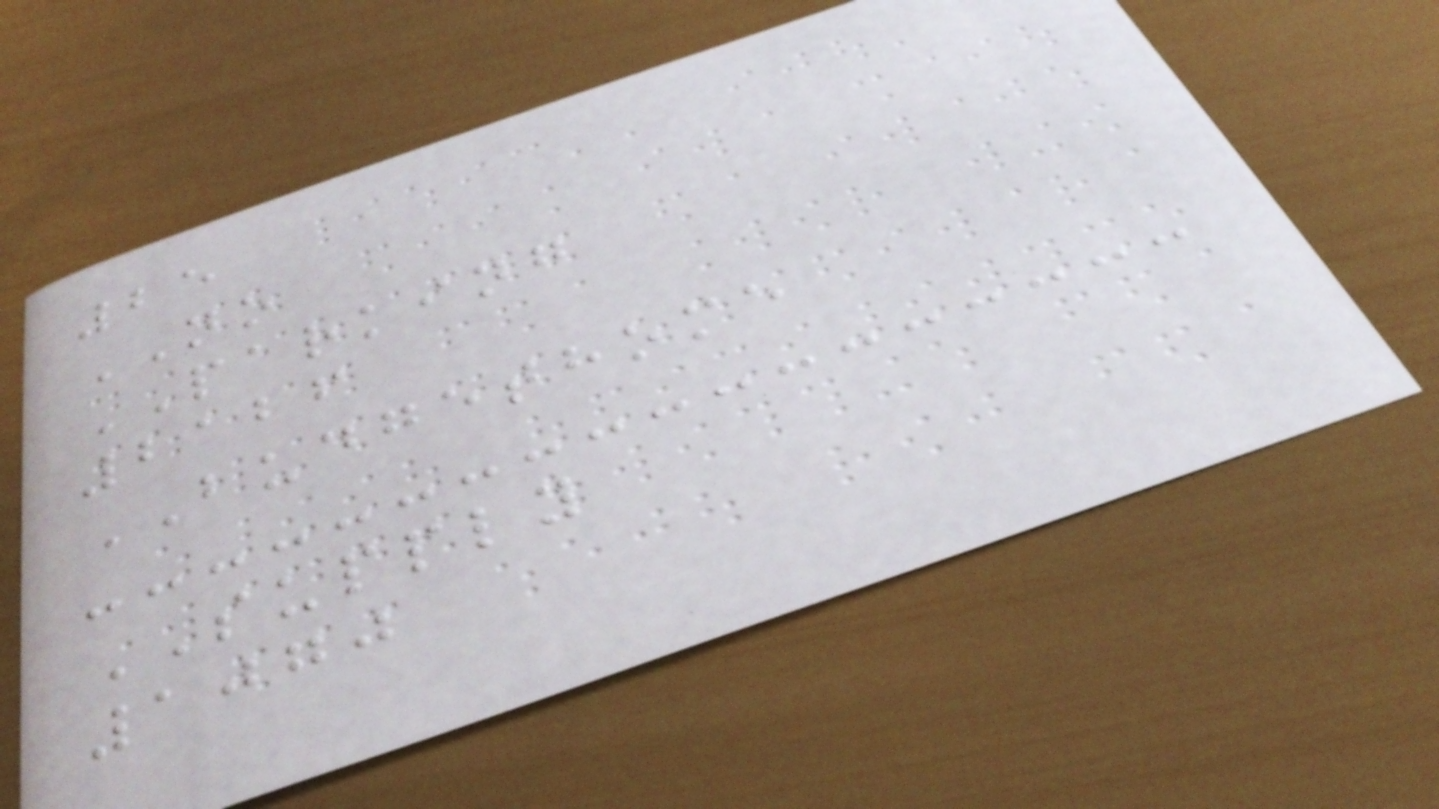25
NO
PARKING
2126
BUDGETHOME
SUPPLY
1070
